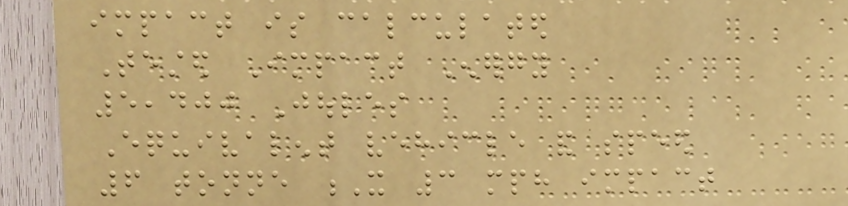impact is calculated
Tested Impact Energy
5,400 Joules
Equivalent vehicle and speed
6 tonne X 3 mph impact
